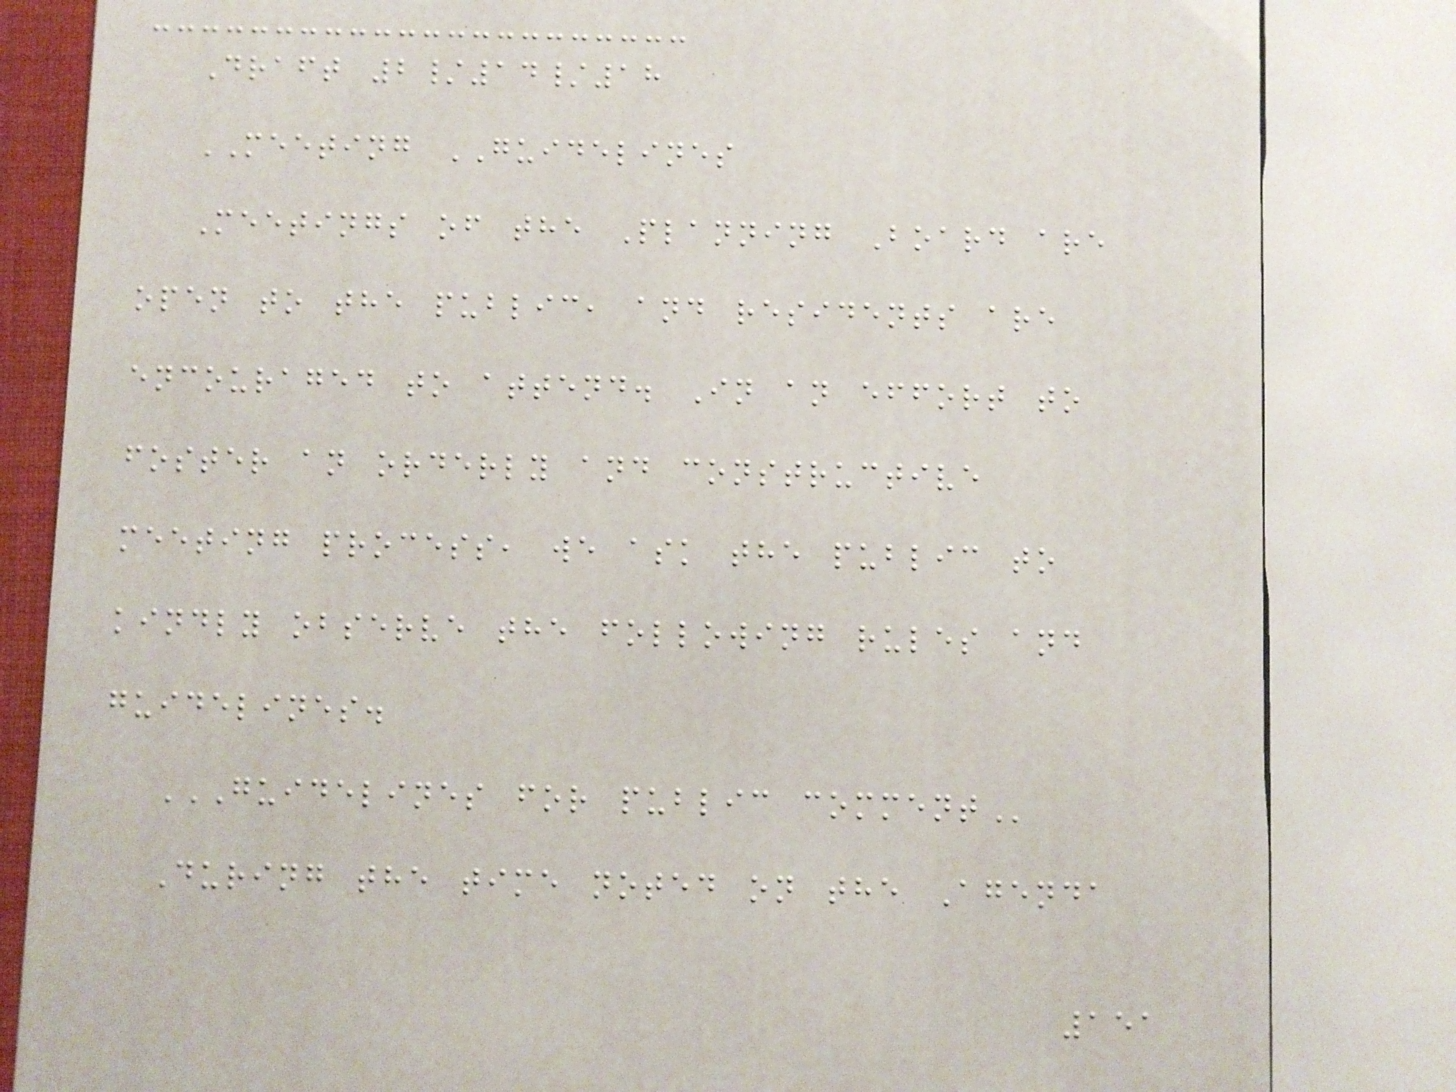Draft 2/14/18
MEETING GUIDELINES
Meetings of the Planning Board are
open to the public, and residents are
encouraged to attend. In an effort to
foster an orderly and constructive
meeting process, we ask the public to
kindly observe the following rules and
guidelines.
GUIDELINES FOR PUBLIC COMMENT
During the time noted on the Agenda
151
